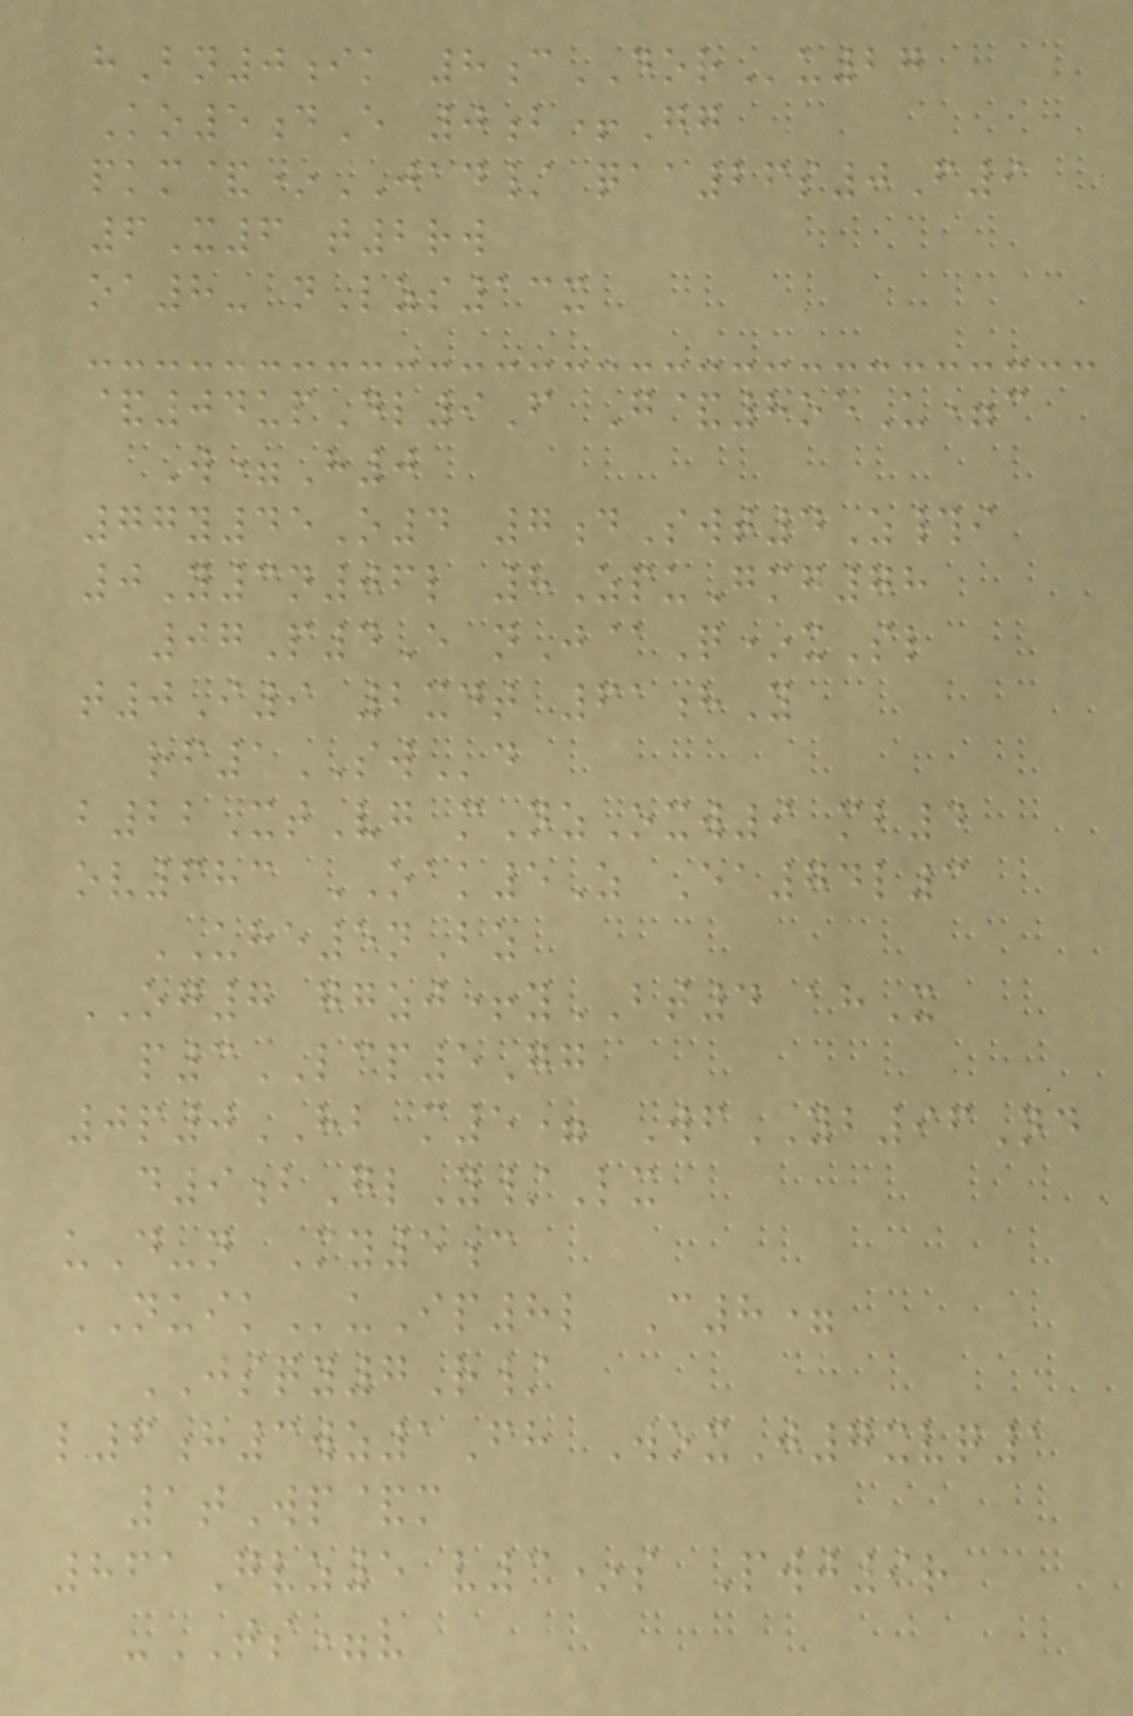hBn0ik 8cDORu27
Ko5dE 0b+Gg
pkm&*JAD/ qaa26s0F9
6X6 t2rw
oa8- nLzs13x
&04upDl9F G&8oeU=c
W=H0
77y45O4 7dSwt4Z#i
0Y3n06l 8ZpuGmg78
07P4E nJ@Q*xSl
t0I9 2xdt 61hY
rf1SWd
b22XtVg mNzOxw9 mb4
ov683 OAK5Z Ea74l3
UHE5nBz
OG7 ggzj+yBT4 ahX
p3LCP5Gg
0p0HB m5= WfYB96Nd
d9bGlY/Lx
uD-n My5c
NUIKuIp8l C8=
JSQY7R/
l6h3wz1Fh WoxJ7xvq1
1tWp&m
861Gvz5 v3*s Pwj9r
-TS=v
